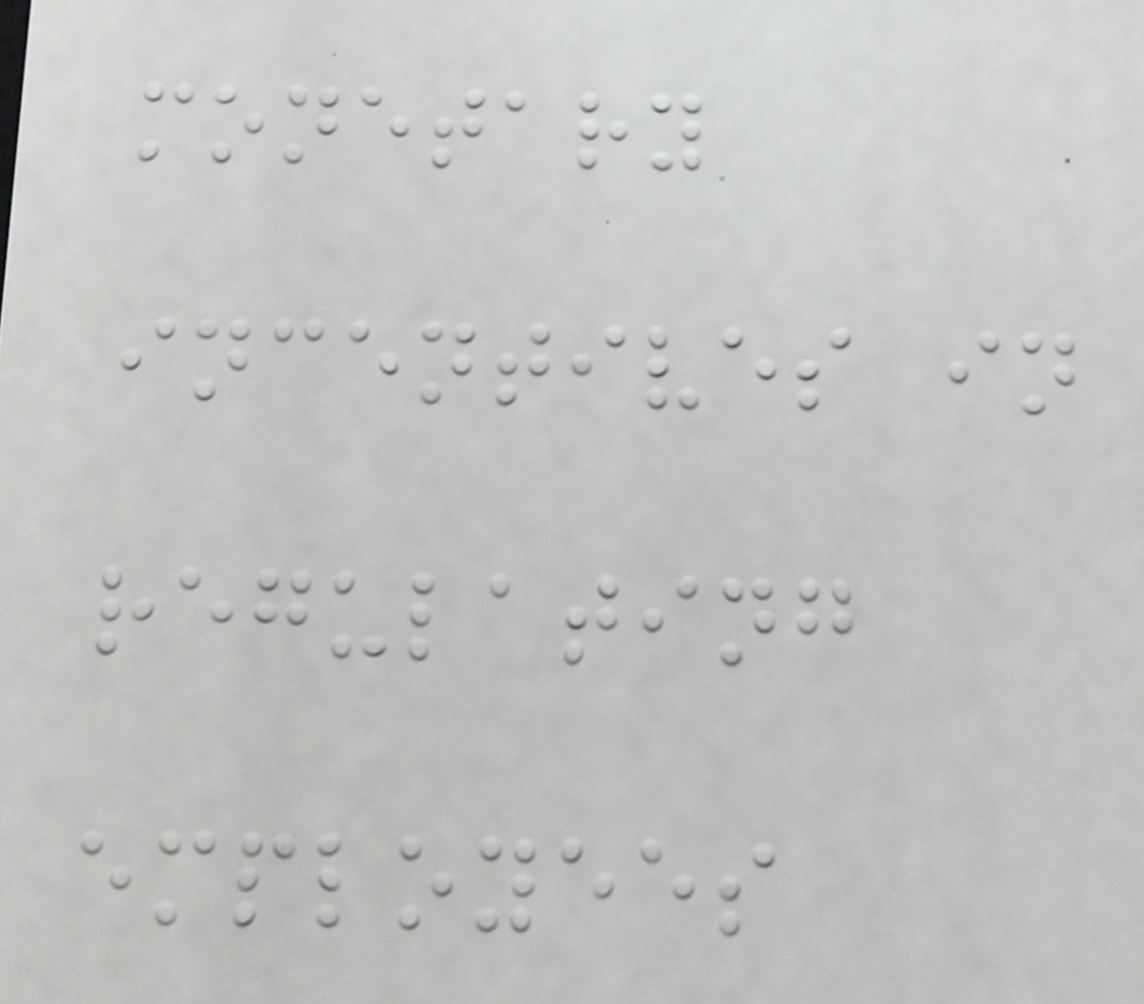monetary
incentives in
regulating
employees
